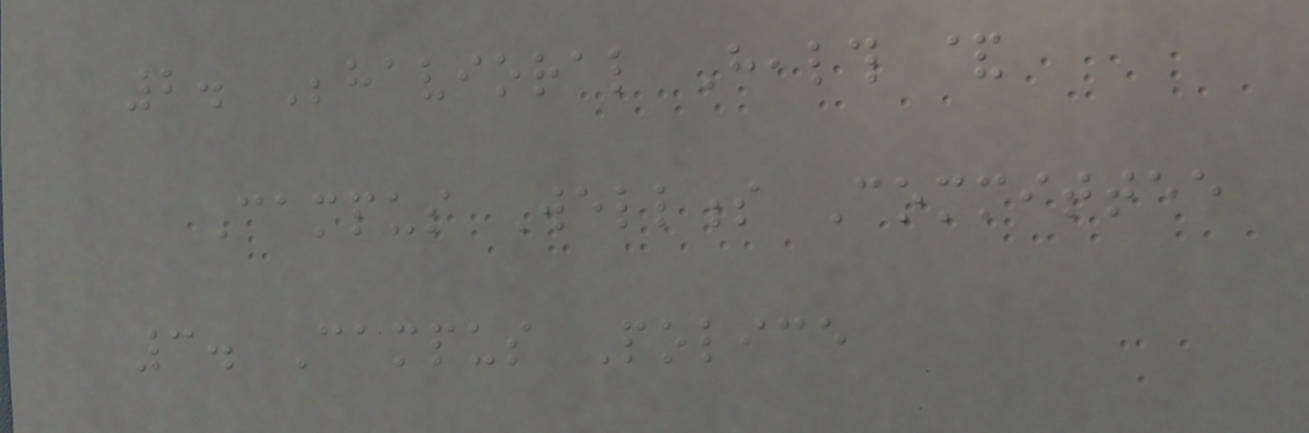2. Behavioral Health &
Campus Wellness Committee
3. Campus Police
